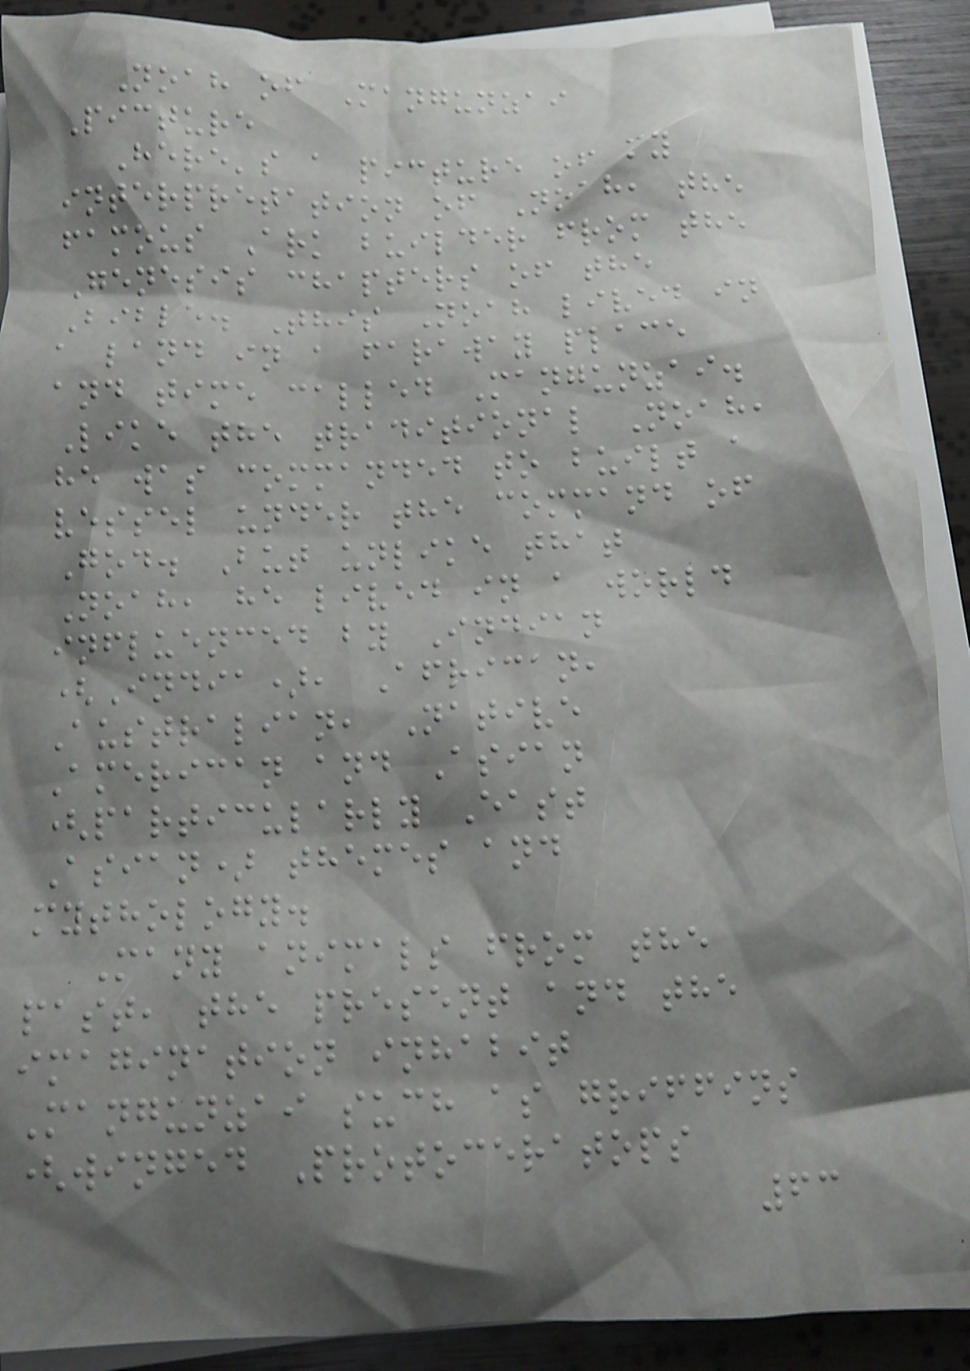Noah of Mangunzai
Picture
Here's a picture of my
interpretation of Noah, the
famous Ark builder from the
Genesis chapters of the
Bible. This Noah lived in
a land in a faraway place
and time called Mangunzai.
Like the traditional Noah,
he was commanded to built a
vessel under the command of
God. But unlike that
Noah, he lived in a world
influenced by Indian
(India), African,
Australian, Native
American and Asian
(particularly East
Asian) themes and
mythology.
Many animals from the
past, the present and the
imagination inhabit
Mangunzai such as griffins
(winged Protoceratops
63
